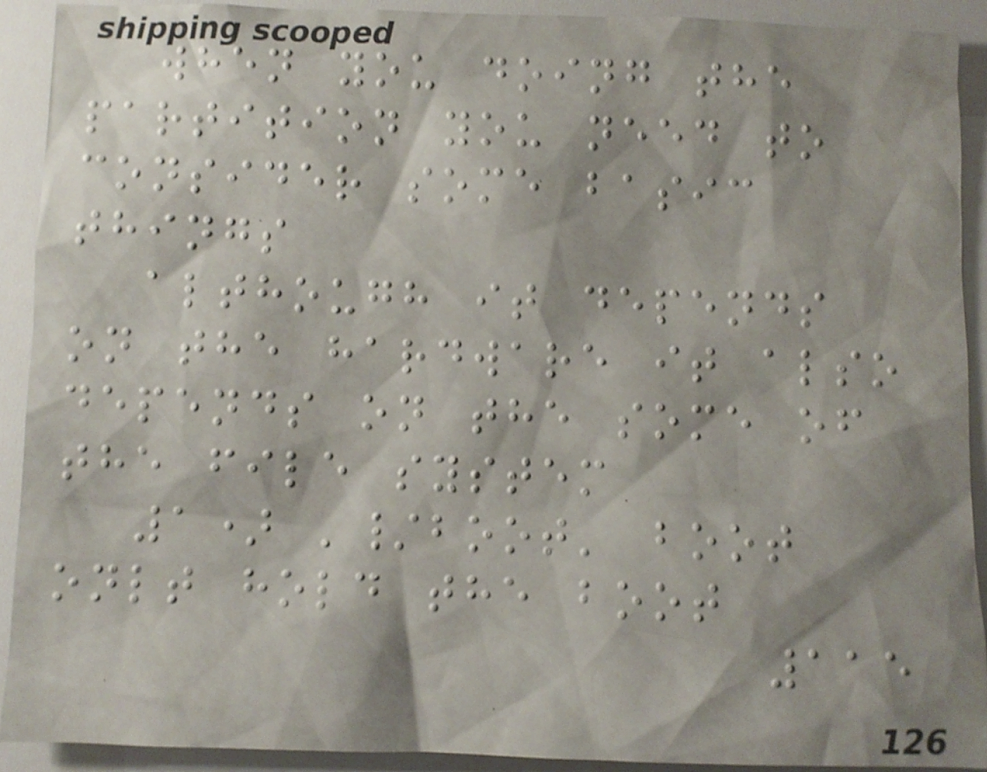when you doing the
partition you need to
consider some basic
things
although it depends
on the hardware it also
depends on the some of
the file system
1) '/boot' boot
onlt hold the boot
115
